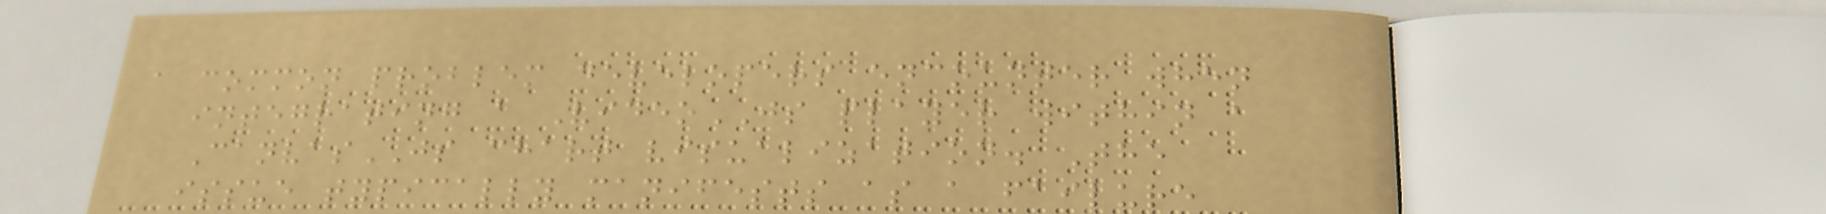a common problem developers encounter when
integrating a VideoJS player within a
CanvasJS chart visualization. The
issue typically manifests as a failure
